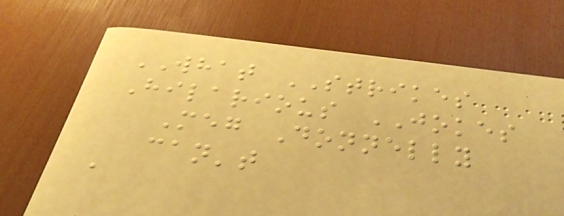WHAT STRIKES
Hilarious JOKES
Meg Donnelly
can't
a
